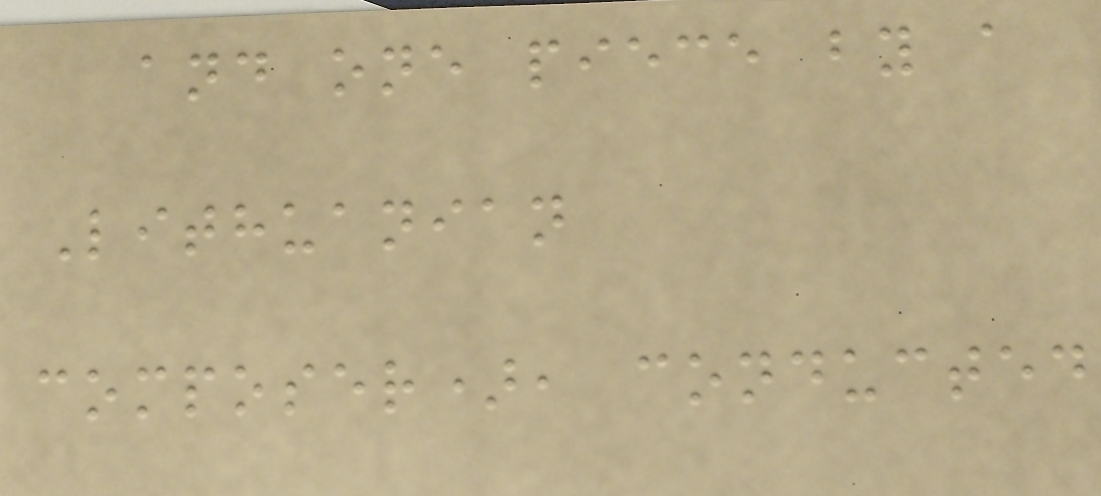and one piece by a
Lithuanian
composer), conducted
